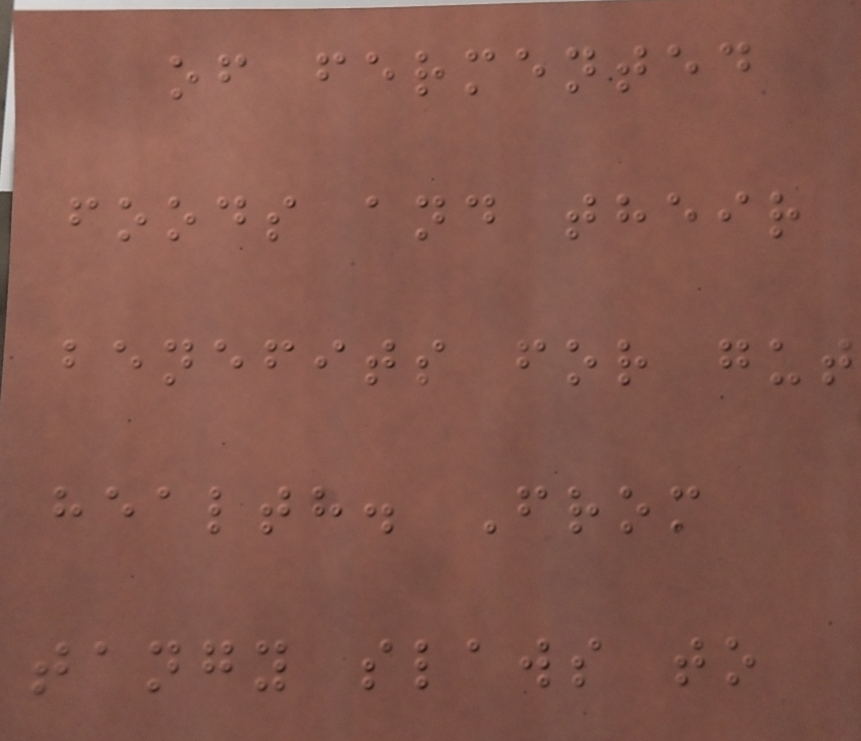of fermented
foods and their
benefits for gut
health. From
tangy slaws to
